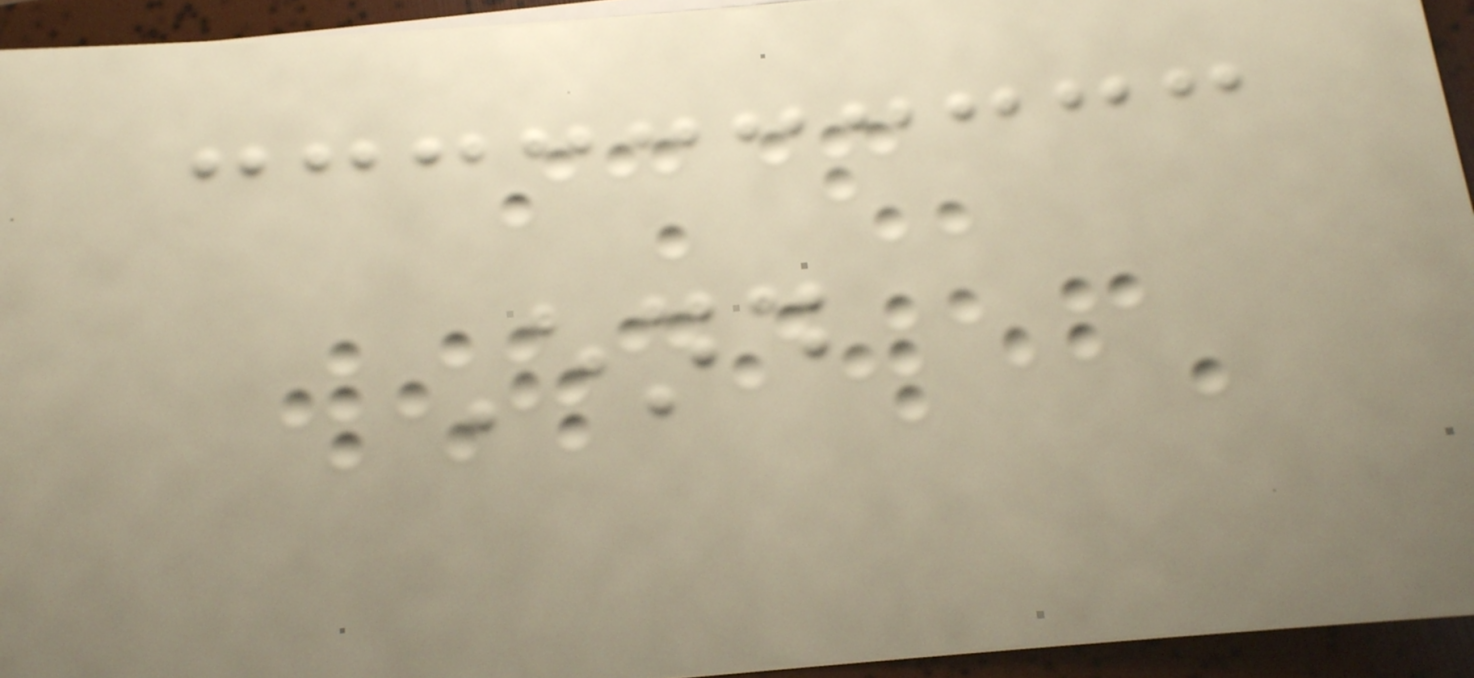End
